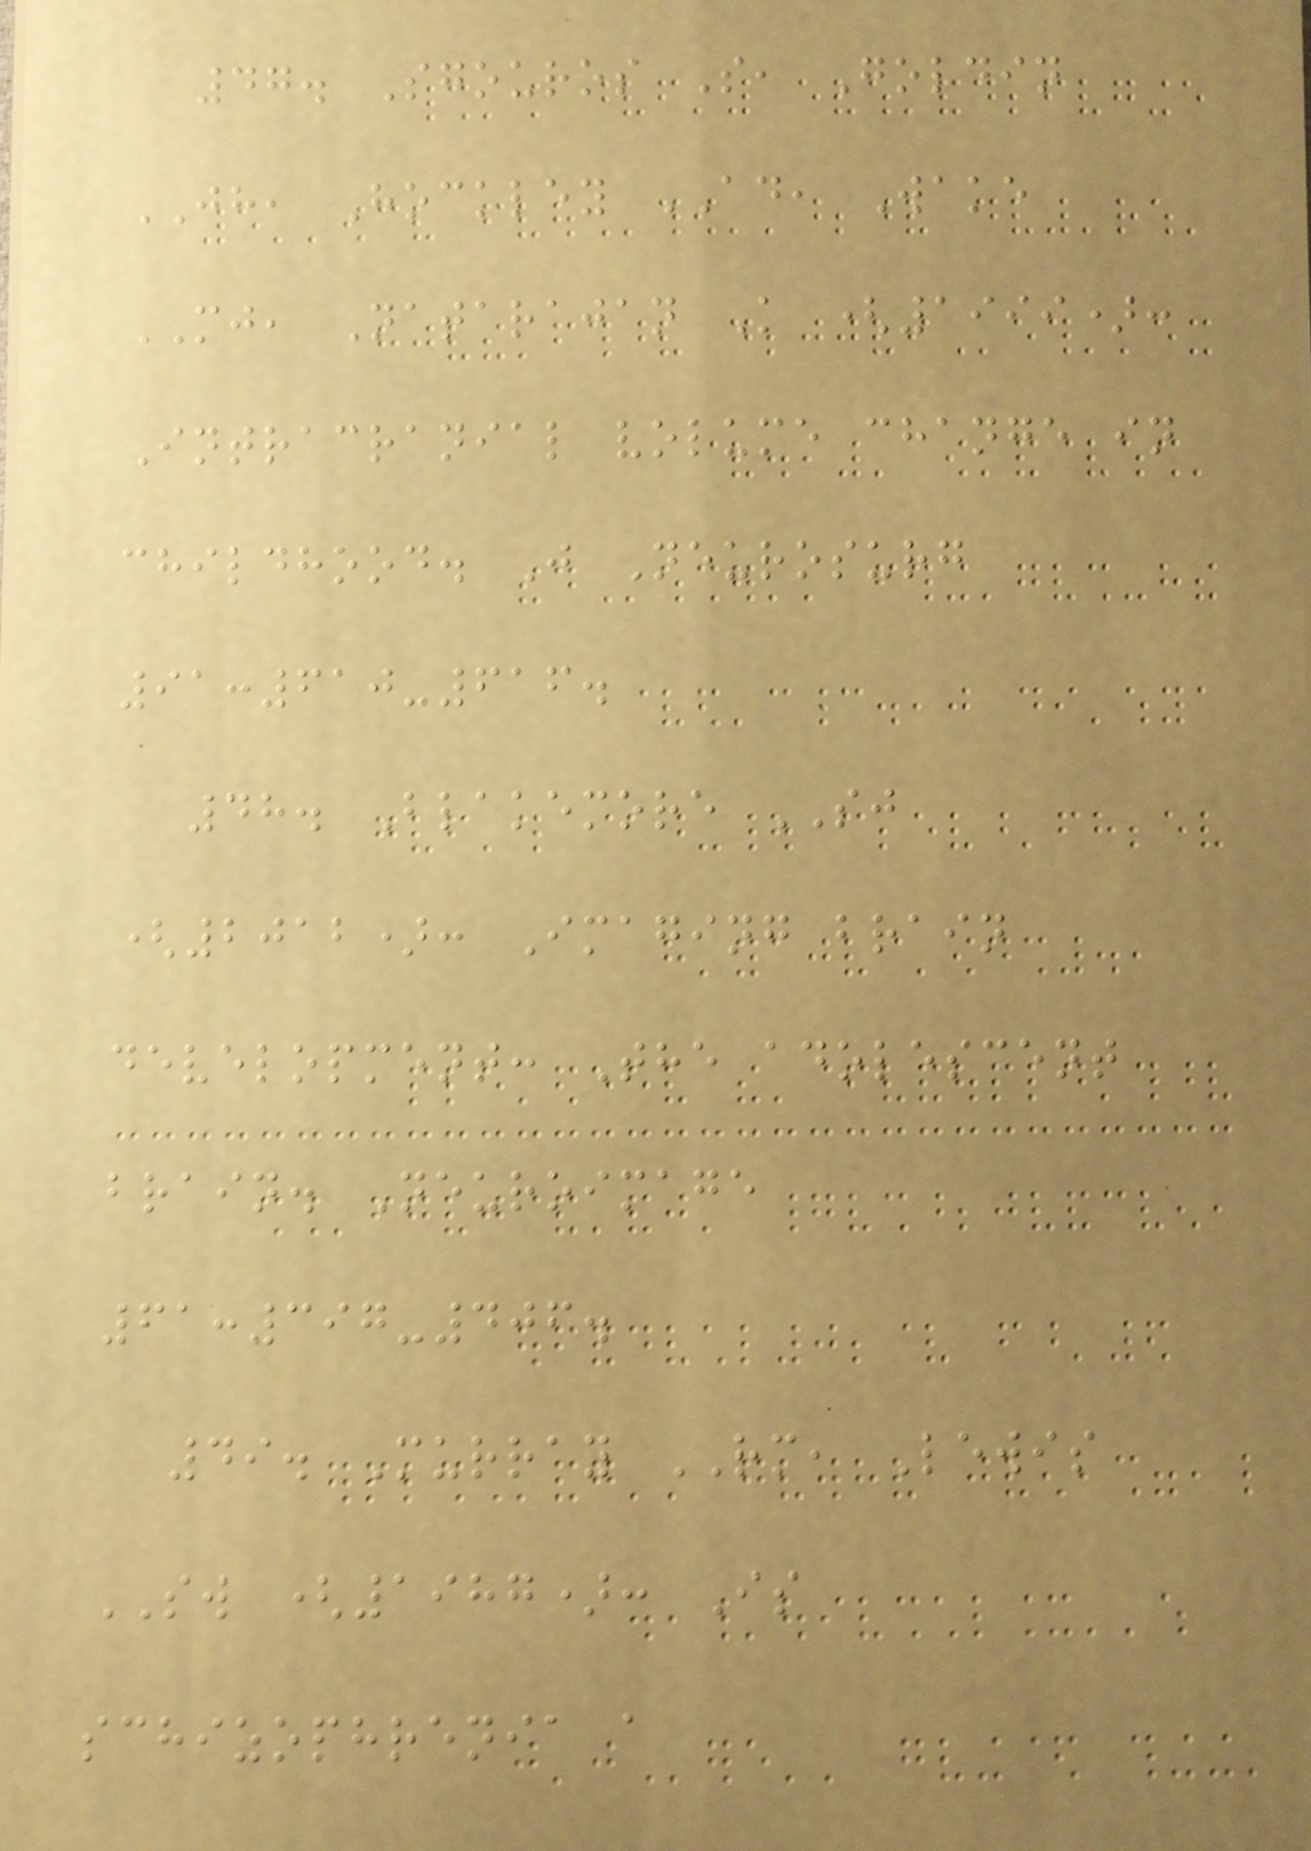47. Sgouros S, Goldin
JH, Hockley AD, Wake
MJ, Natarajan K (1999):
Intracranial volume change in
childhood. J Neurosurg
91:610-616.
48. Blakemore SJ
(2012): Imaging brain
development: The adolescent
brain. Neuroimage
61:397-406.
49. Murray RM, Lewis
SW (1987): Is
schizophrenia a
